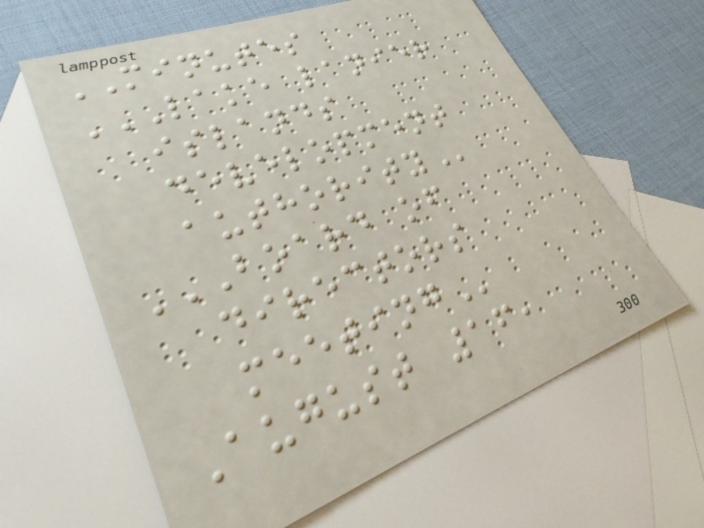MINUTES
LAKE LANIER
ISLANDS
DEVELOPMENT
AUTHORITY
BOARD OF
DIRECTORS
MEETING
August 16,
